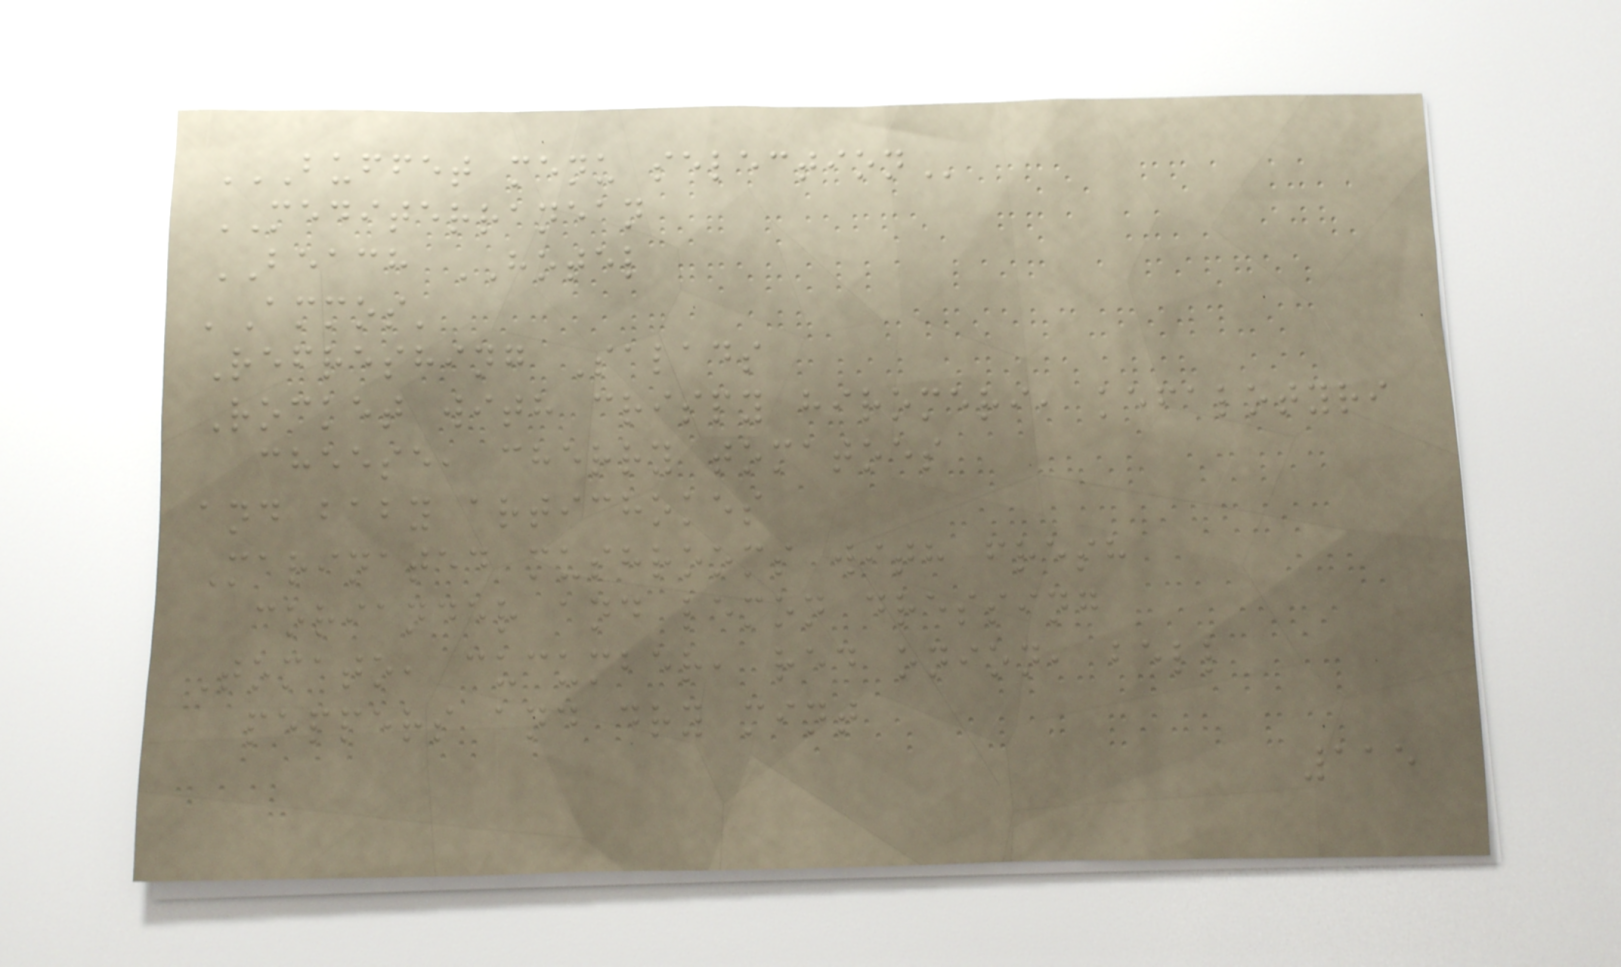BUFFET MENU SELECTION
MEDITERRANEAN
BEACH HOTEL
'Ammos'
Refreshing Salads
Rocket with crispy hiromeri, kefalotyri
cheese, cherry tomatoes
and baby artichokes
Marinated mushrooms with fresh
coriander and lemon dressing
Tomato, cucumber, red onion, bell
peppers and dry mint
115
